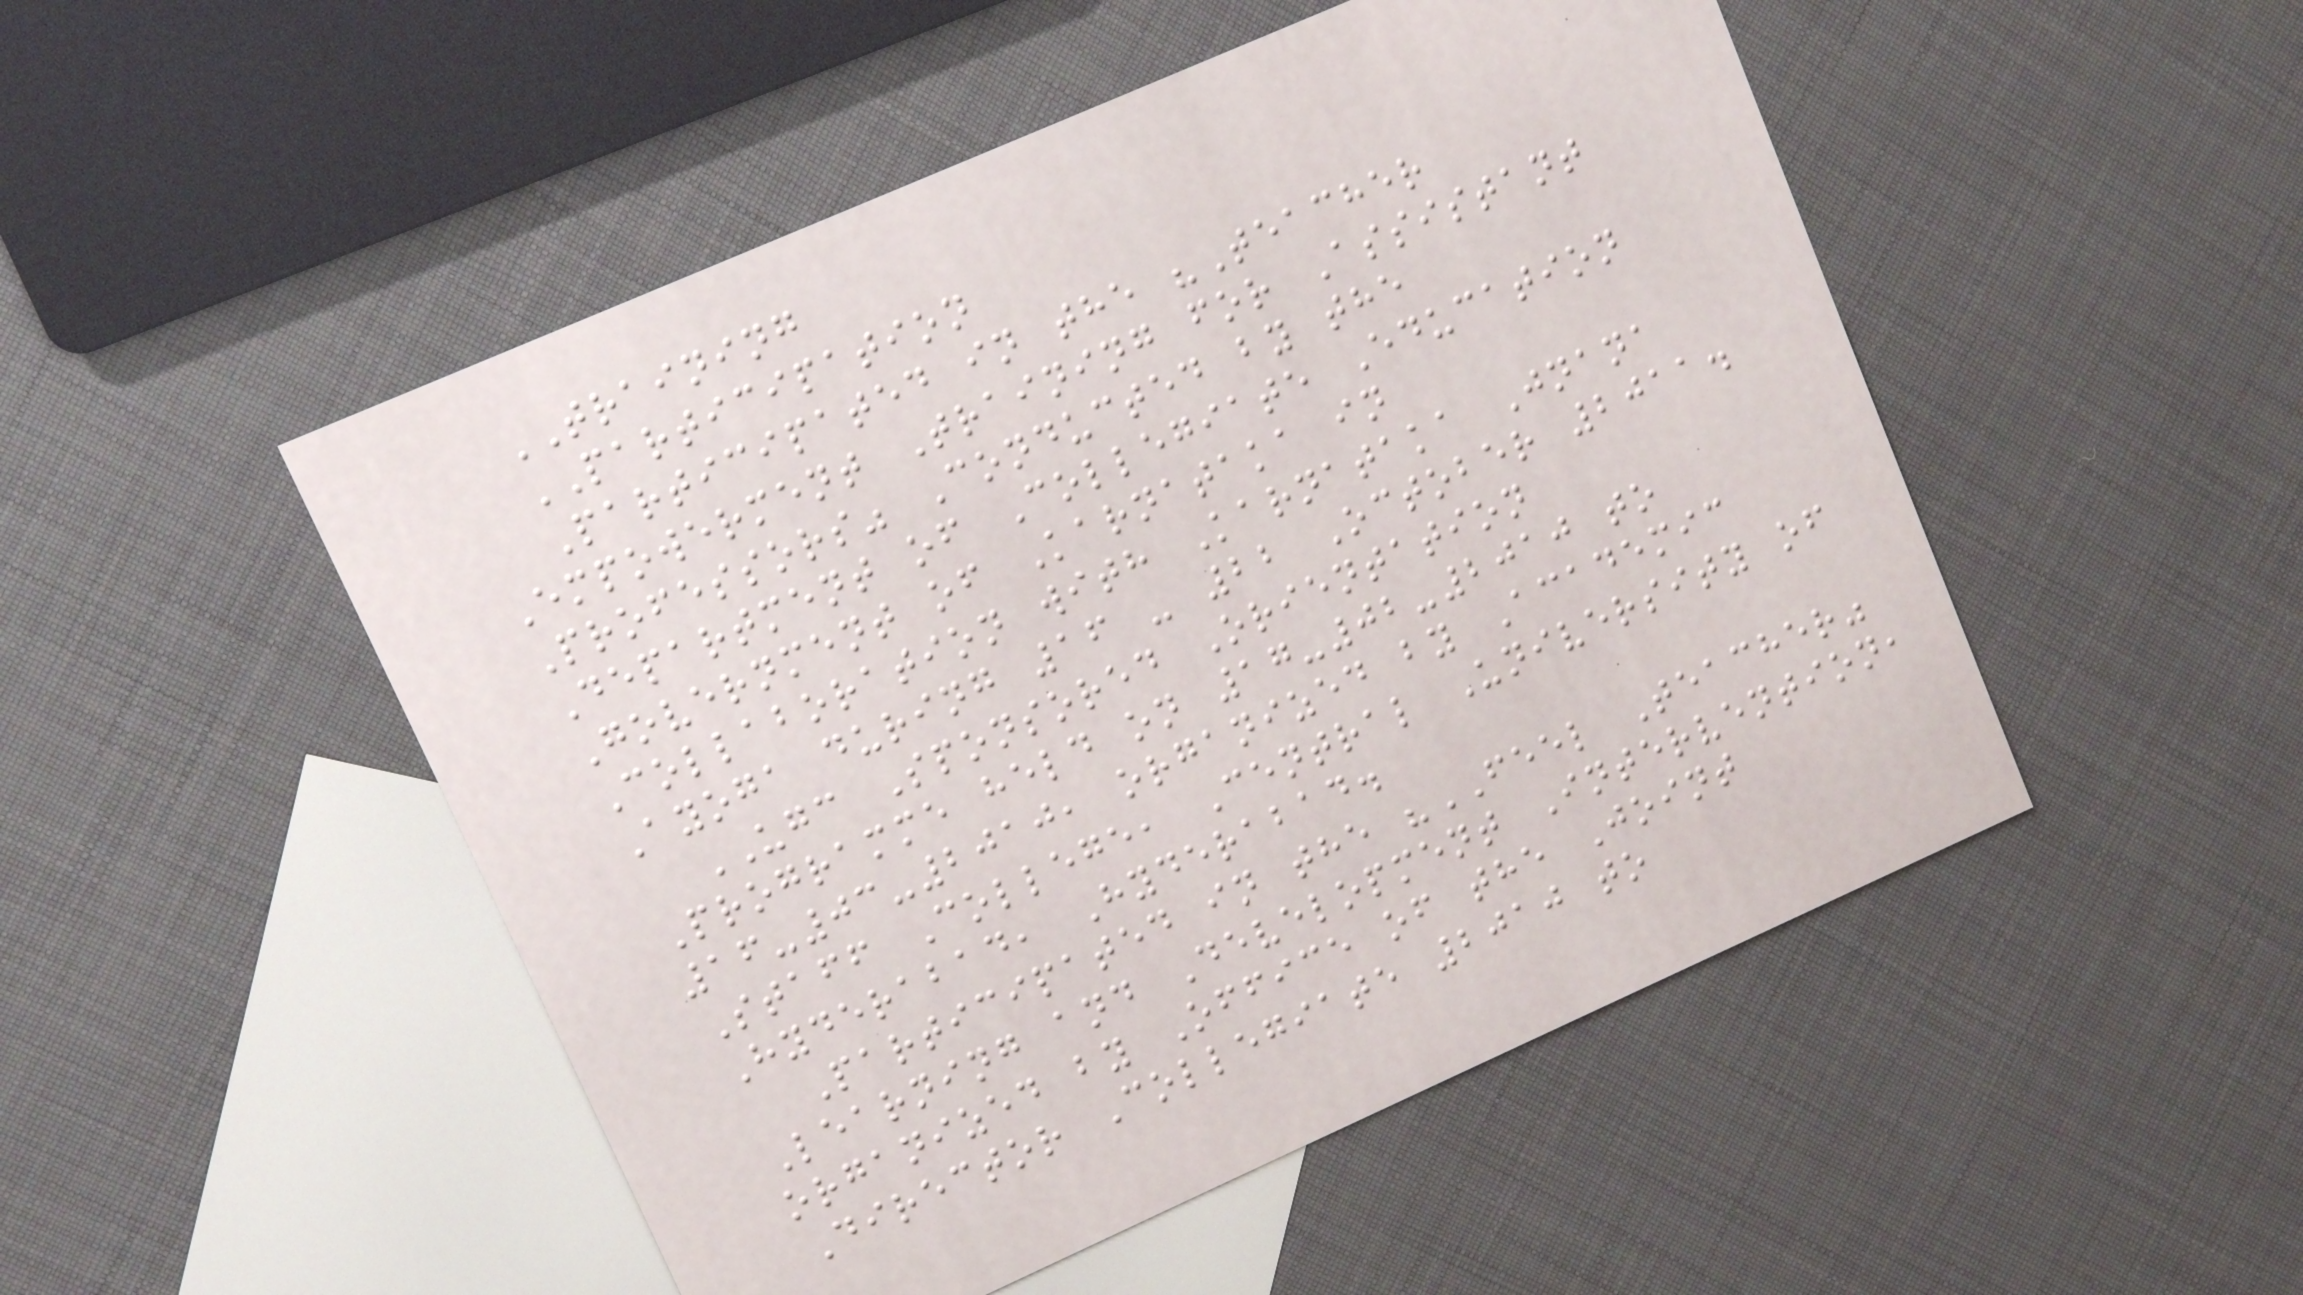TRAINING
PARTICIPATION
Participated in the "Teacher
Empowerment Training for Assistant
Professors" Conducted by the
Department of Collegiate Education
Government of Karnataka in
Collaboration with Karnataka Jnana
Ayoga during 16 - 22 October 2011.
UGC Sponsored Orientation
Programme held on 17-02-2010 to
16-03-2010, organized by Academic
Staff College, Central University of
Hyderabad, Hyderabad.
Participated in the "FEEL Teacher"
Learning and Development Intervention,
organized by Office of the Joint
Director Collegiate 2010 to
